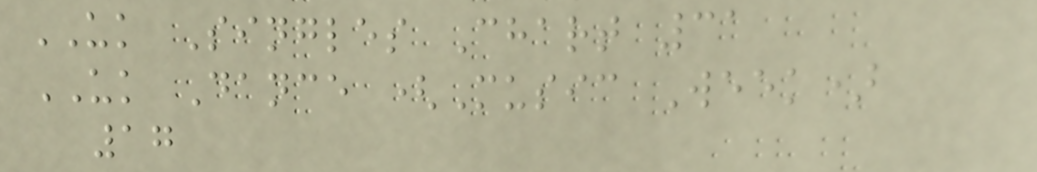UK Singles Chart 31
UK Dance (Music Week)
17
